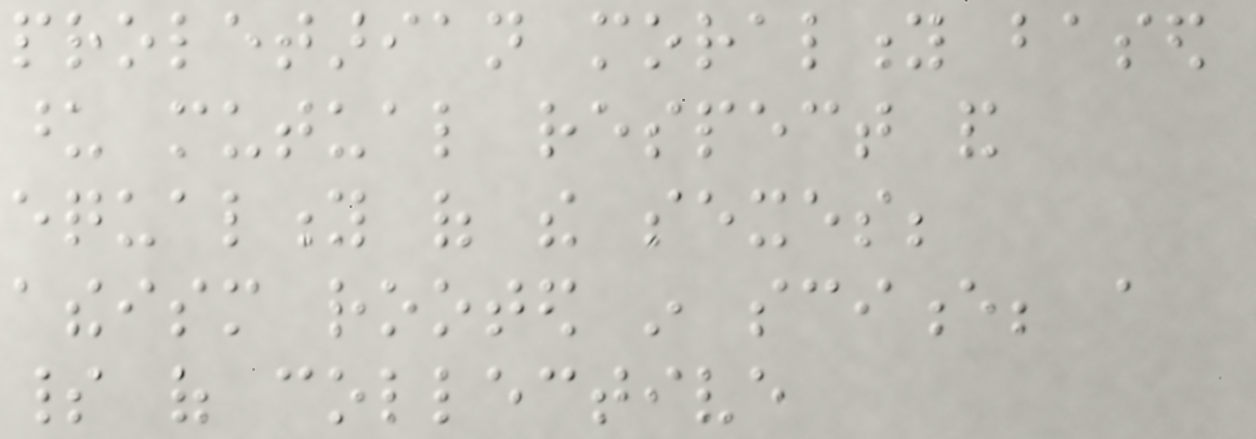proletarian morality based
upon mutual respect and
equality of the sexes;
atheism rooted in science; a
spirit of collective
